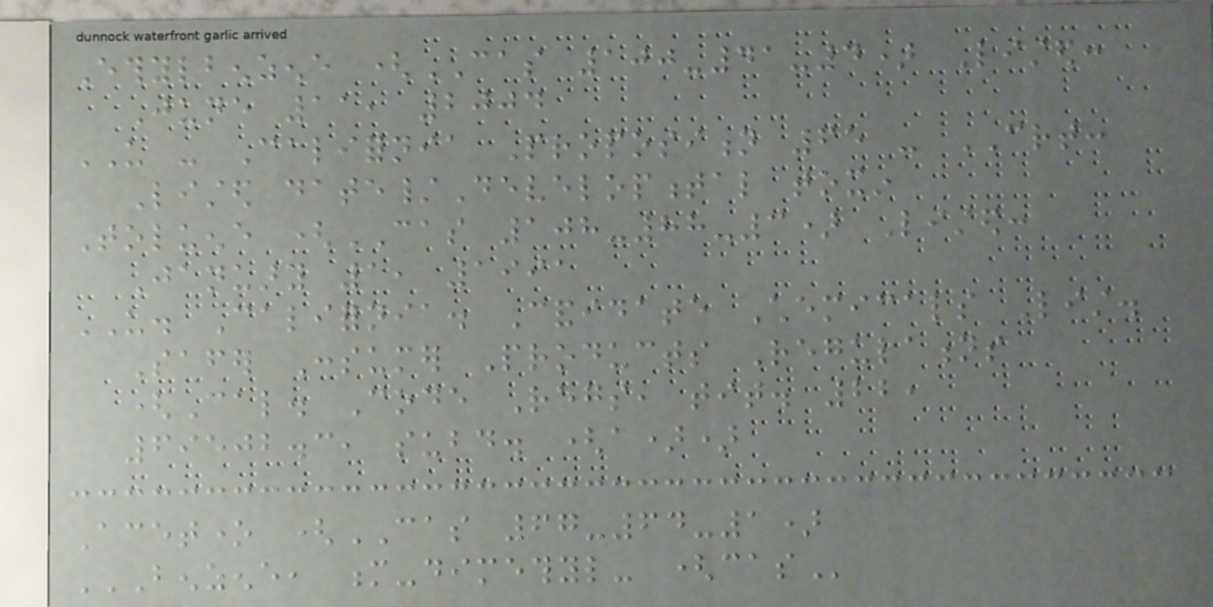Ethylbenzene (CAS 100-41-4) Listed:
June 11, 2004
US - California Proposition 65 - CRT:
Listed date/Developmental toxin
Toluene (CAS 108-88-3) Listed:
January 1, 1991
US. California. Candidate Chemicals List.
Safer Consumer Products Regulations
(Cal. Code Regs, tit. 22,
69502.3, subd. (a))
Acetone (CAS 67-64-1)
BENZENE, M-DIMETHYL- (CAS
